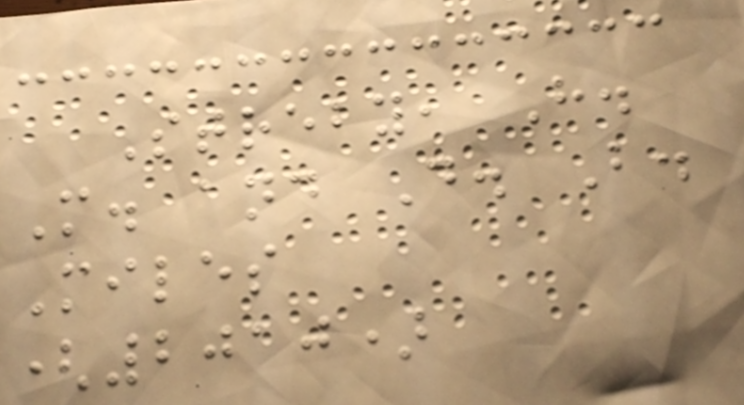Streby, H.
M. and D. B.
Miles
(2010)
